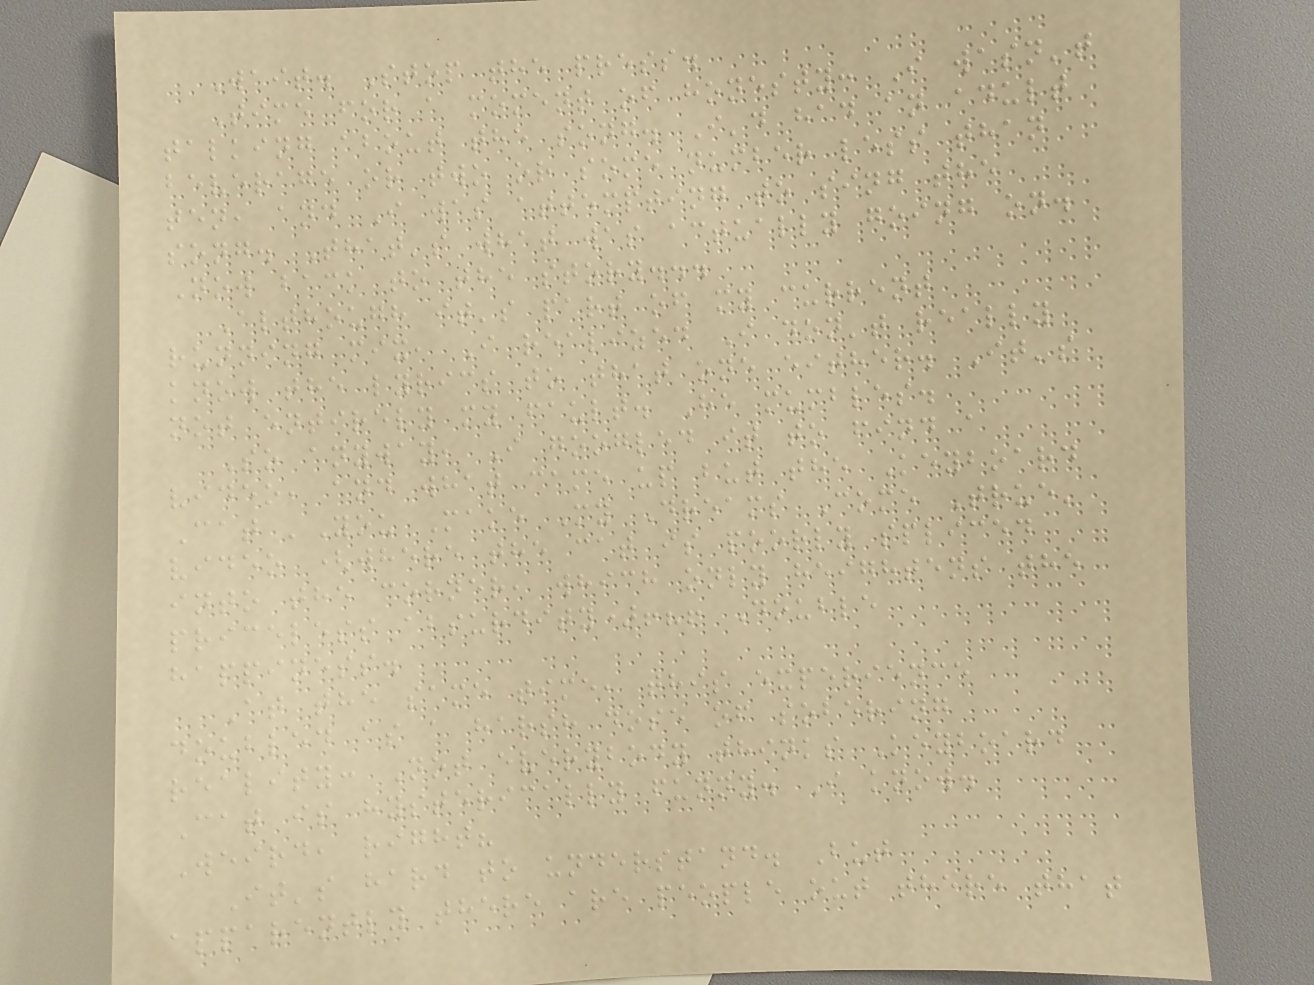Wait. Stop the press.
Time for a moment of honesty: I wasn't
talking about the song. I'd had an adult
beverage or two or some number less than
ten, and I was attempting to sing the
song. That's what was actually going on.
Now back to the story...
Although it's part of my current
running mix, I realized I don't really
know the lyrics to that one either. It's
not entirely my fault. He mumbles.
So anyway, I googled it to find a
video, and what came up but the Keyboard
Cat 'You Make My Dreams Come True'
video (where the cat is poorly spliced
into the corner, which only heightens the
priceless absurdity)!?! Double
happiness.
At the same time, this experience
doubled as a harsh dose of sobering
reality: Not everybody thinks Keyboard
Cat is hysterically funny. I know.
Weird, right?
It's hard to understand. But
apparently there are people out there that
